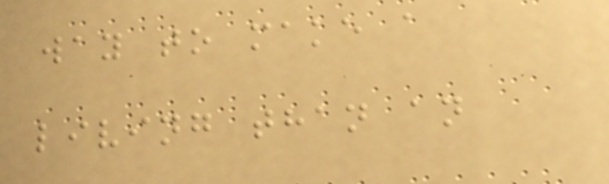way to make a
living than an
